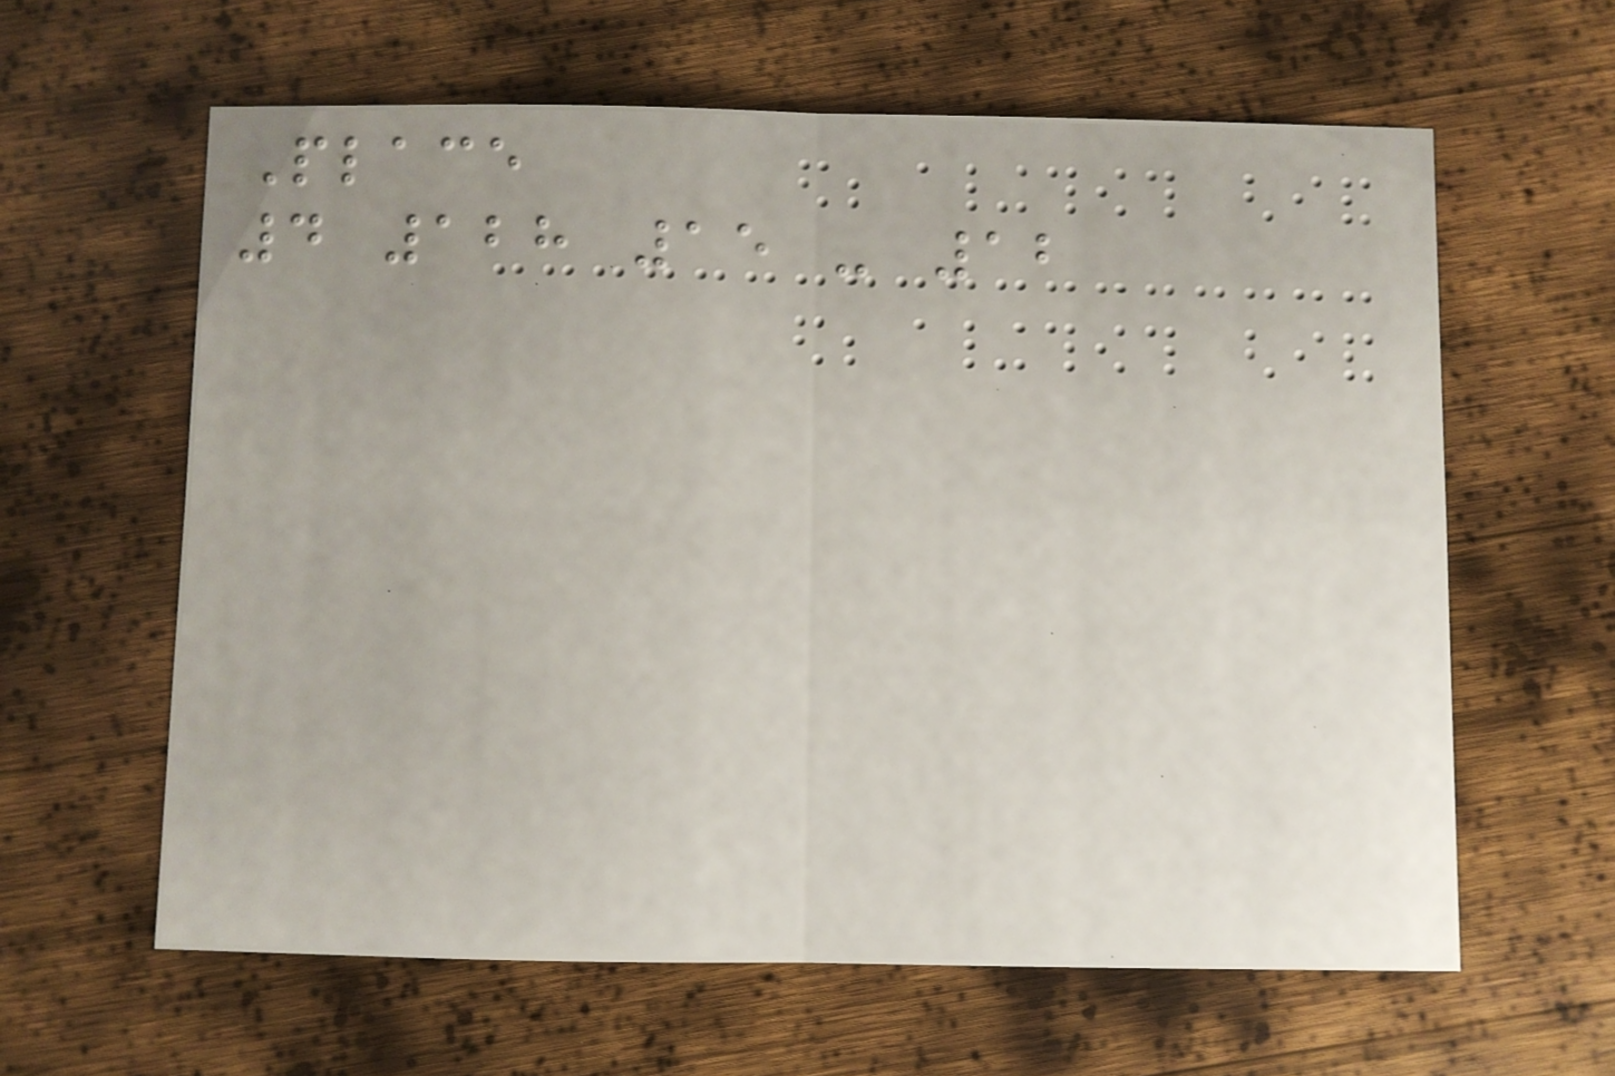Place
4 128 15 - 12
